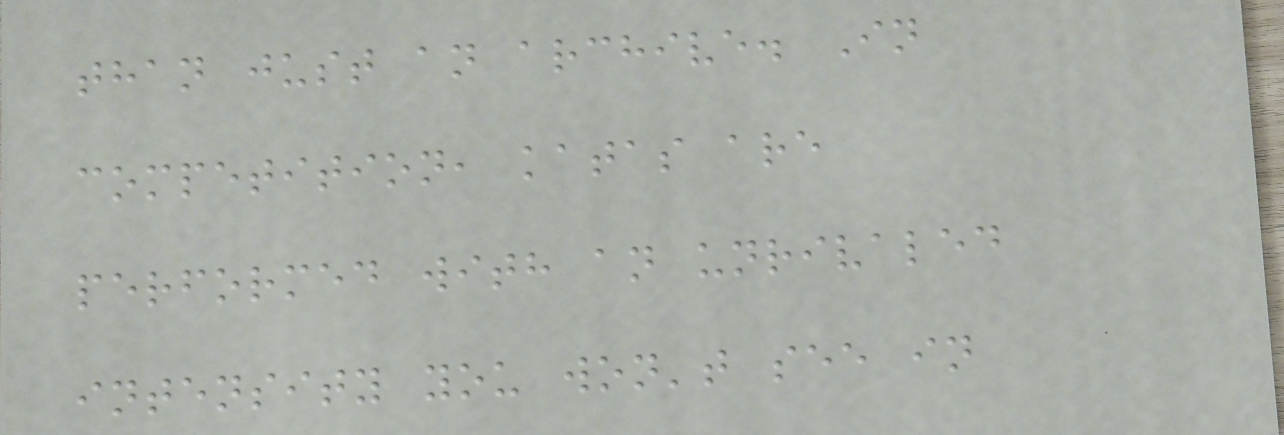than just an archive. In
competition, katas are
performed with an unrivaled
intensity you won't see in
